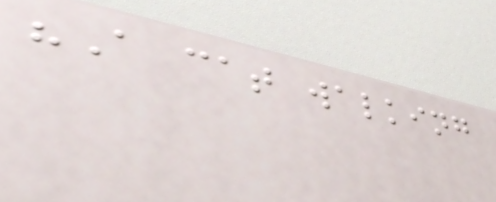"A cat walking
